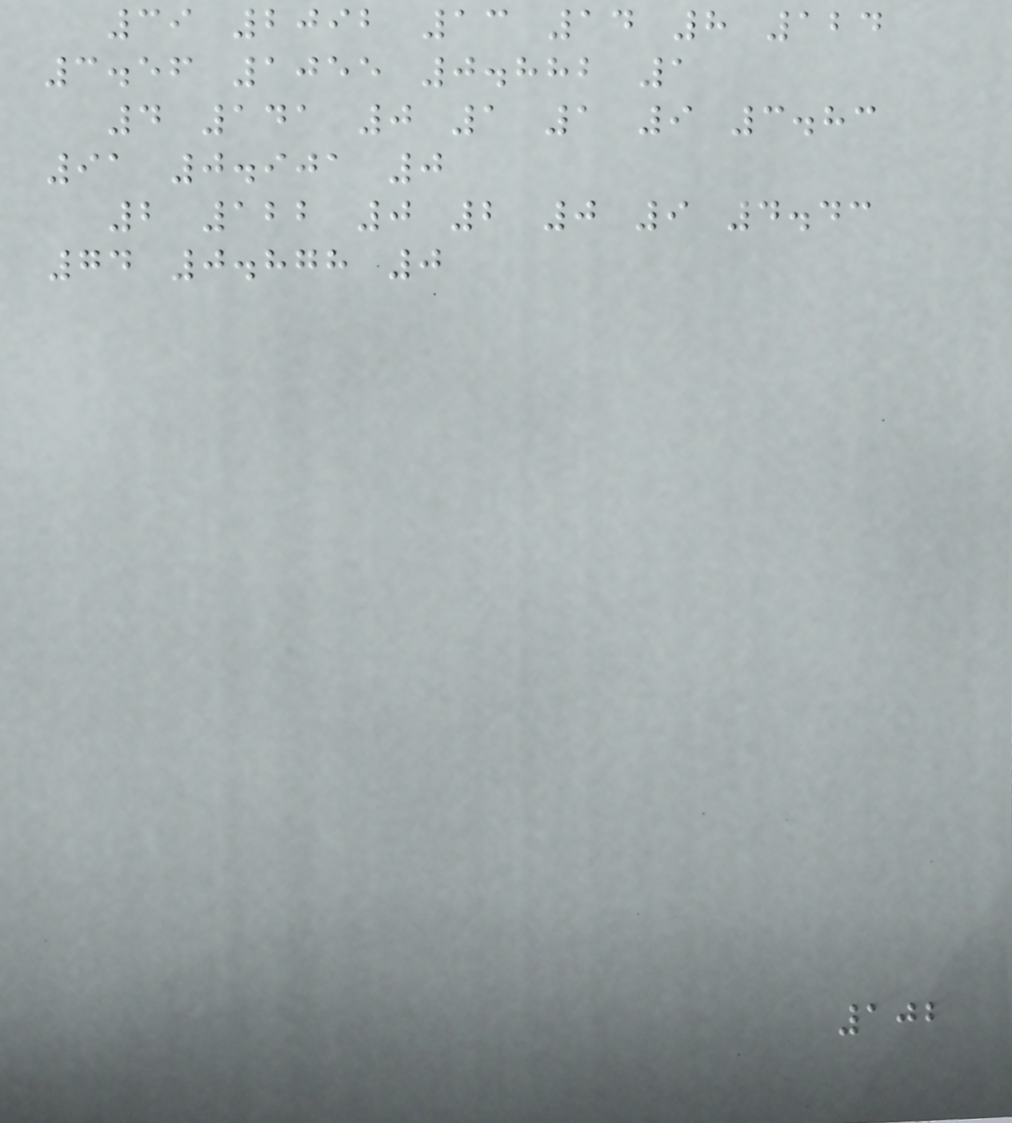39 2092 13 14 8 124
3.56 1055 0.882 1
4 141 0 1 1 9 3.83
91 0.901 0
2 122 0 2 0 9 4.43
74 0.878 0
102
